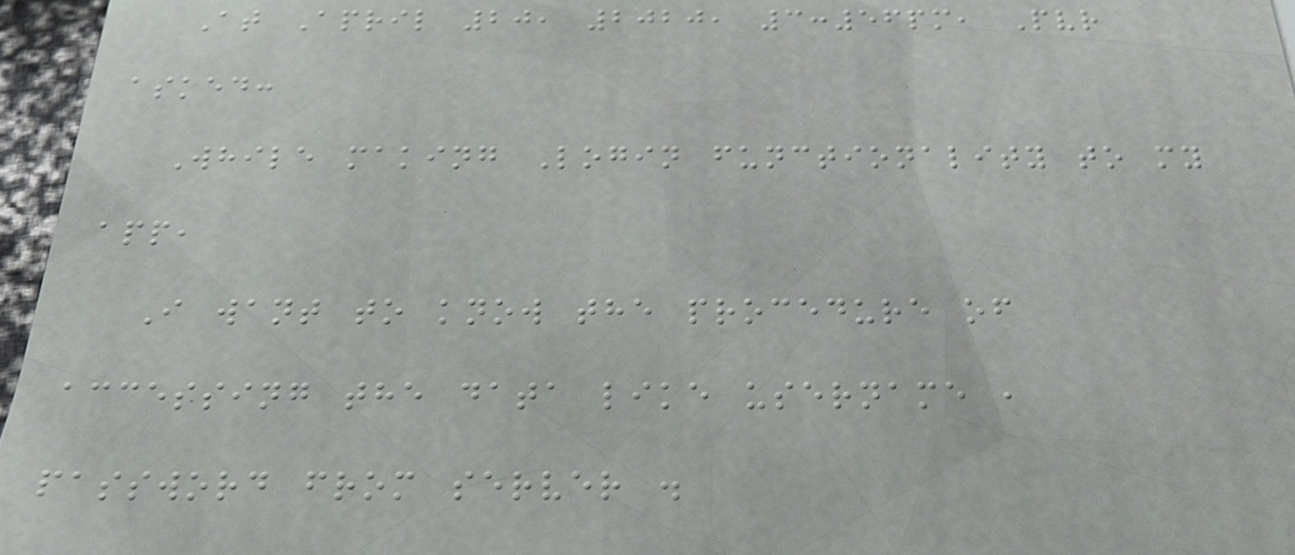At April 20, 2020, 3:56pm, Pvr
asked:
While making Login functionality to my
app,
I want to know the procedure of
accessing the data like username ,
password from server .
